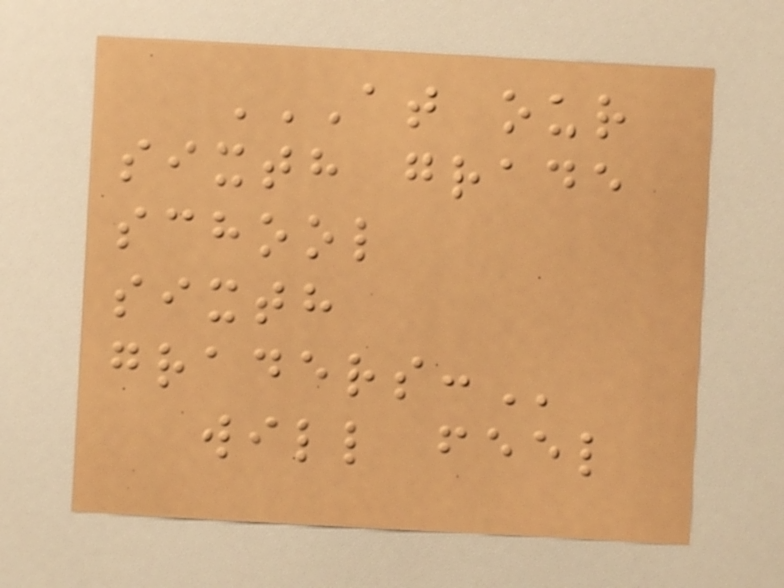AT OUR
SIXTH GRADE
SCHOOL
SIXTH
GRADERS:
will feel
